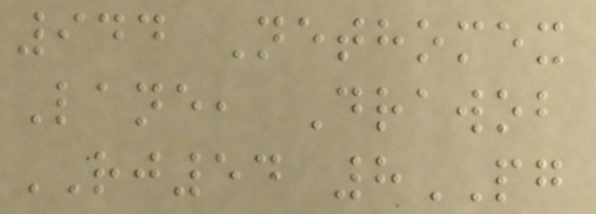944 Nethomex
Lane, Drawob
RJ54 8PG
